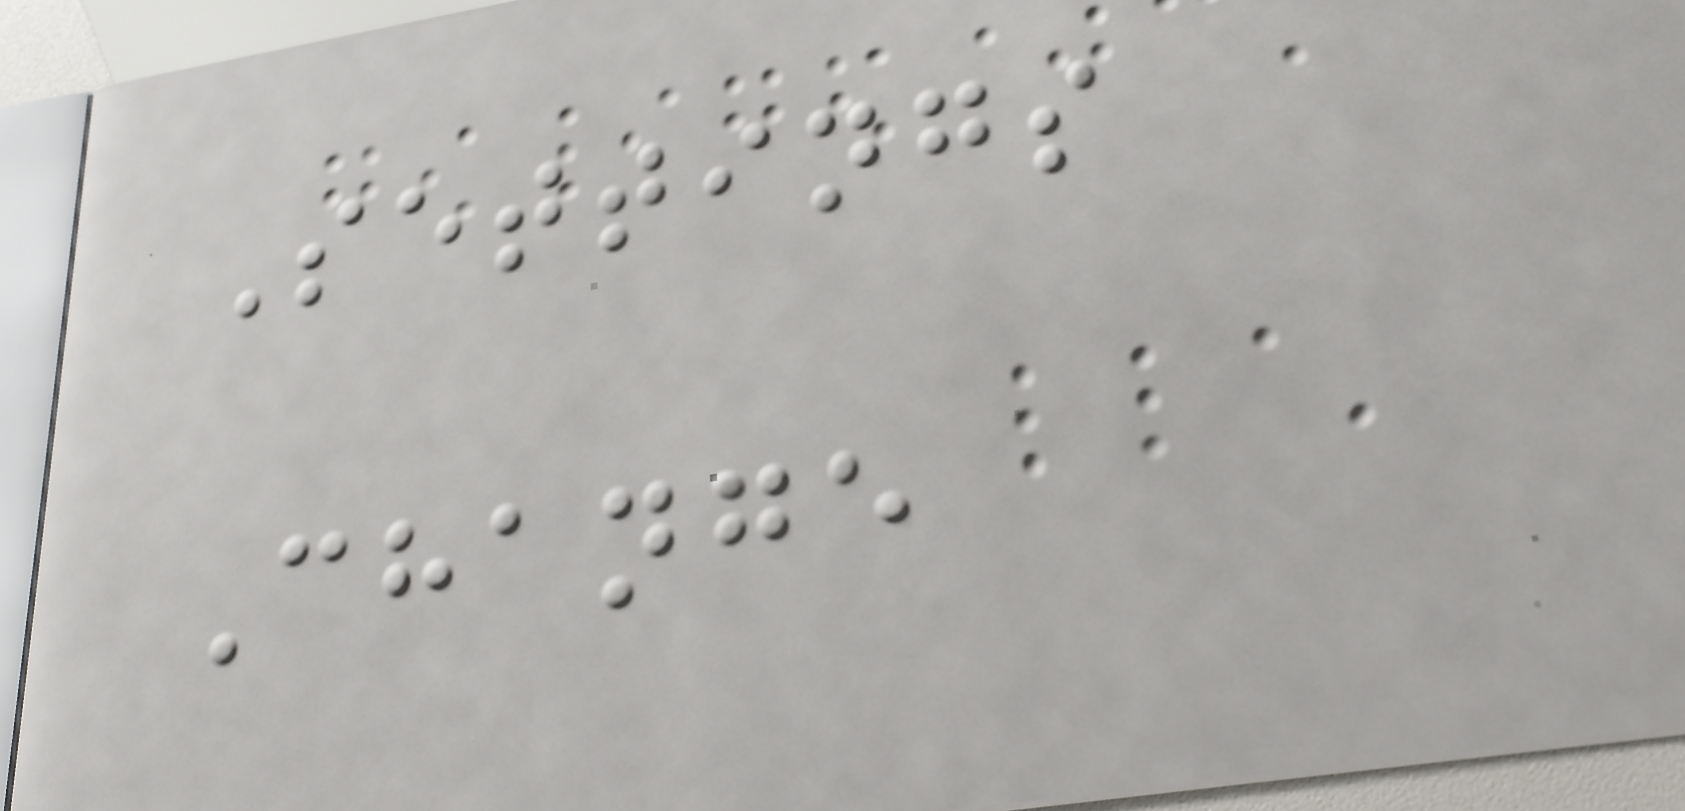Settings
Change
